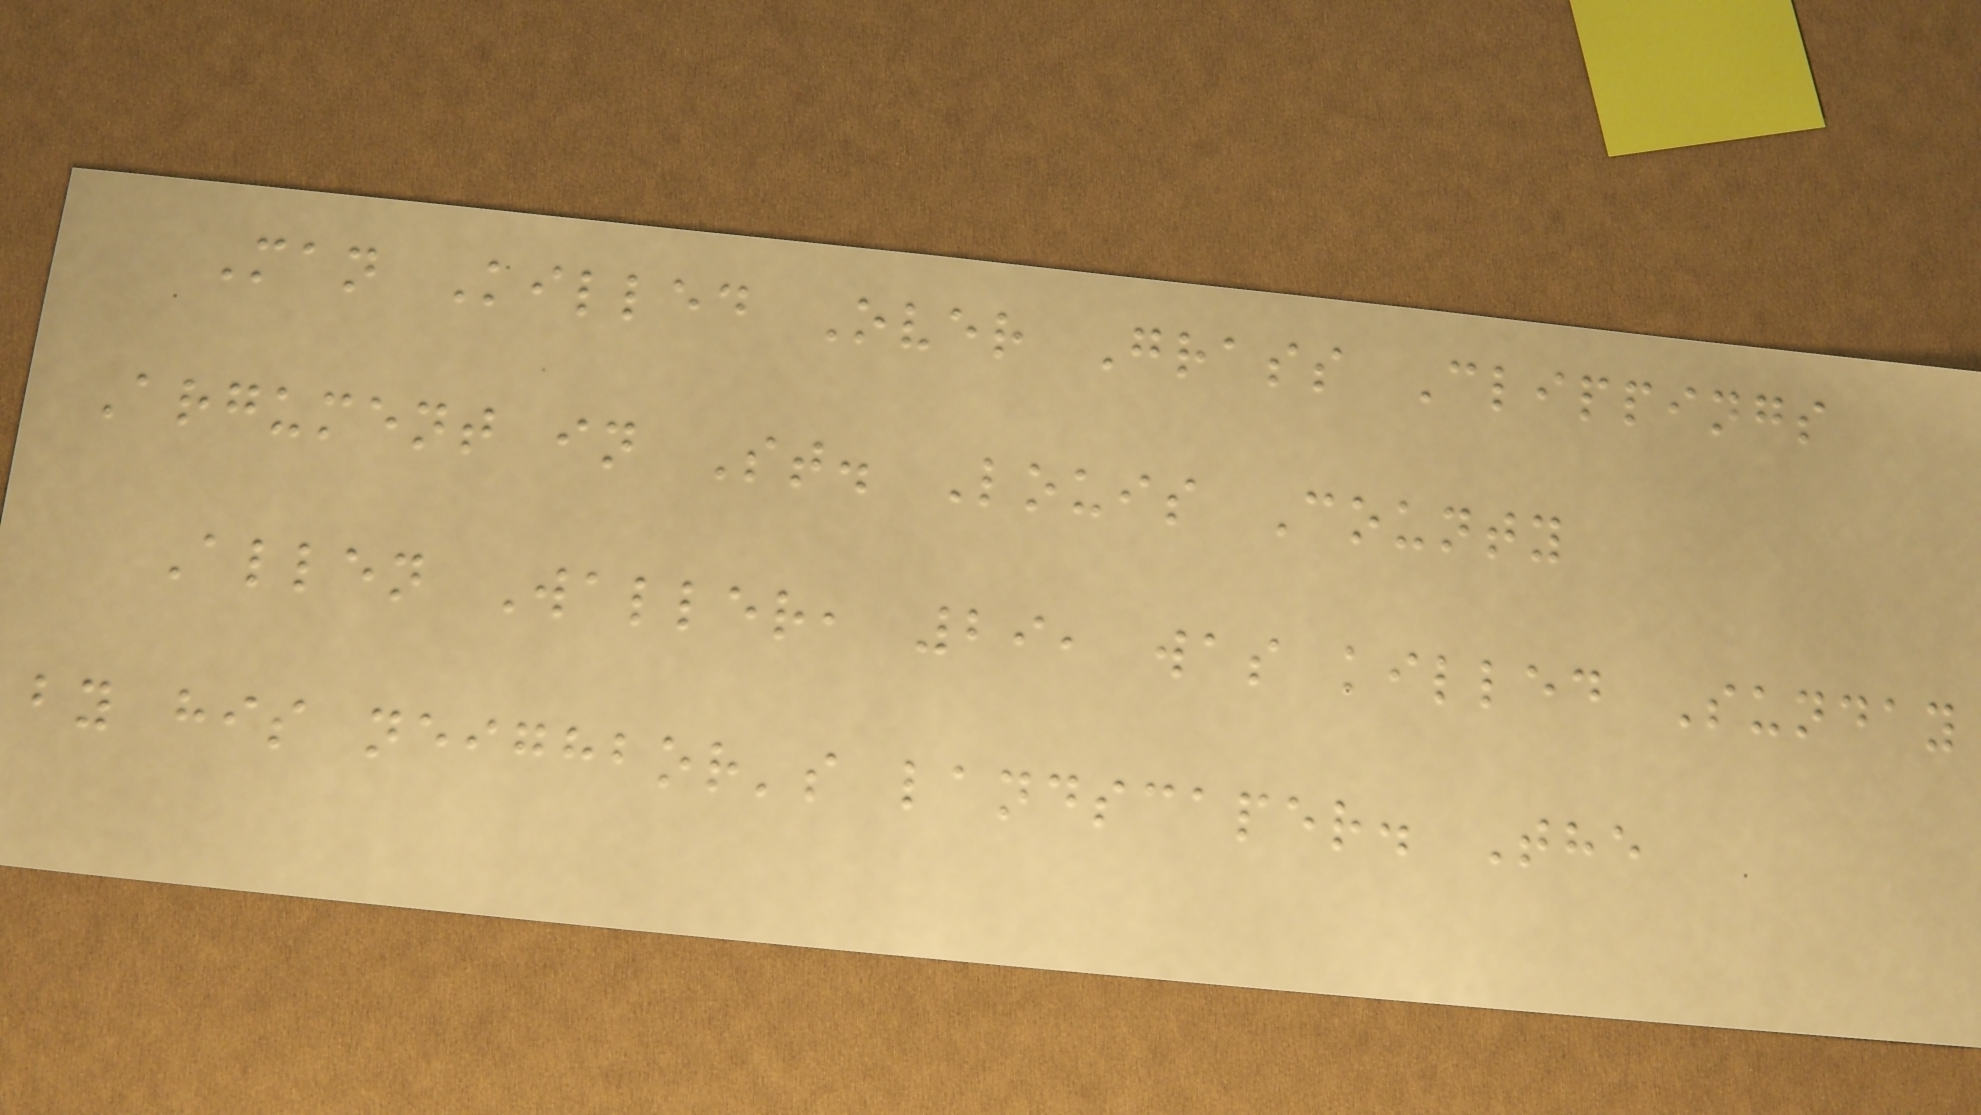Man Killed Over Grass Clippings
Argument in St. Louis County
Allen Waller, 29, was killed Sunday
by his neighbor's landscaper. The
